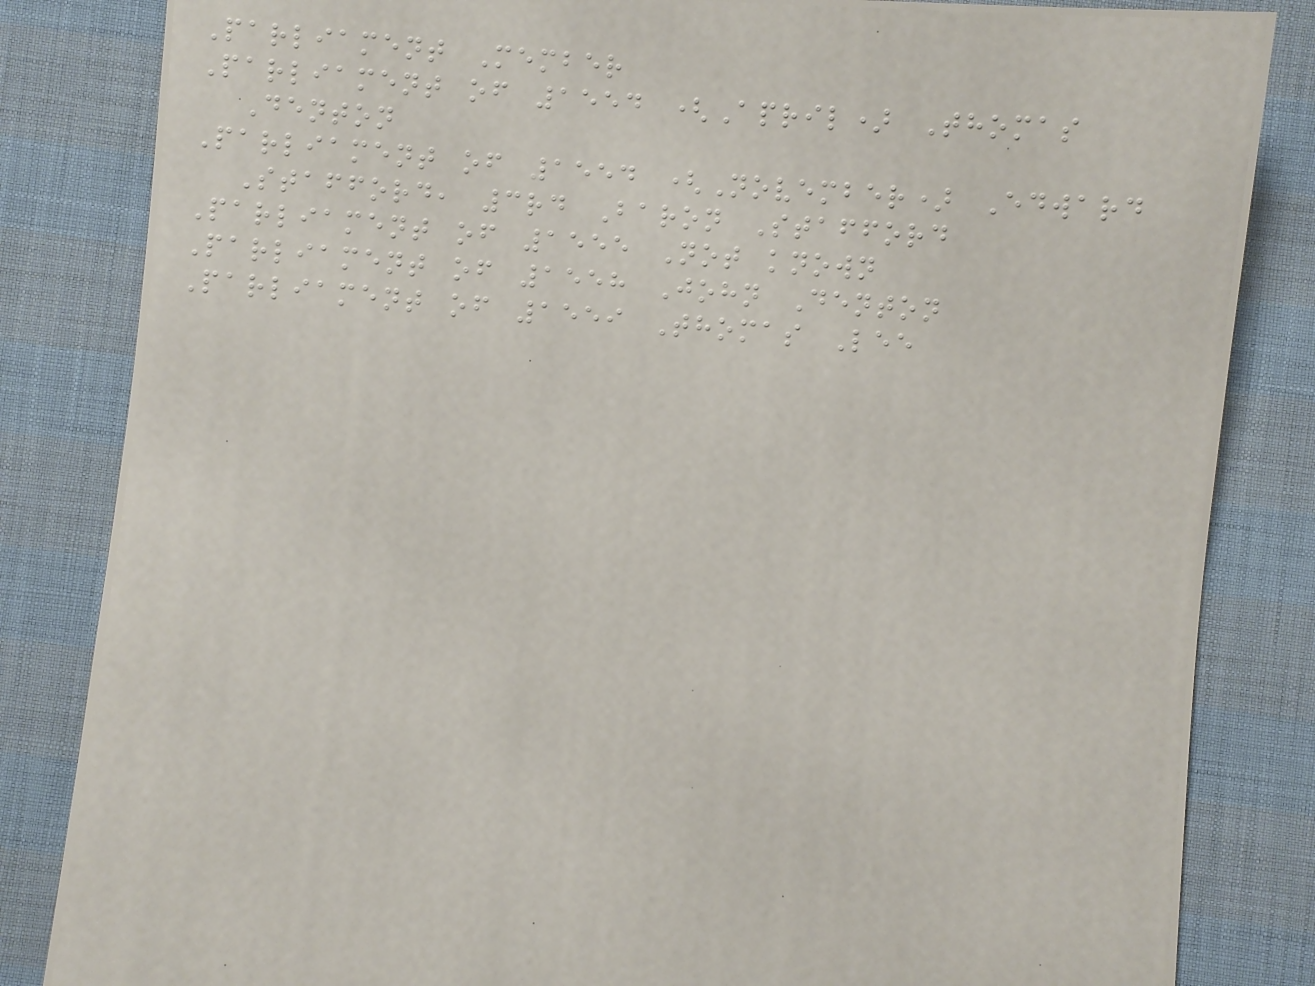Parliament Member
Parliament of 1554 (April) Thomas
Denton
Parliament of 1554 (November) Edward
Stafford, 3rd Baron Stafford
Parliament of 1555 Not known
Parliament of 1558 John Denton
Parliament of 1559 Thomas Lee
